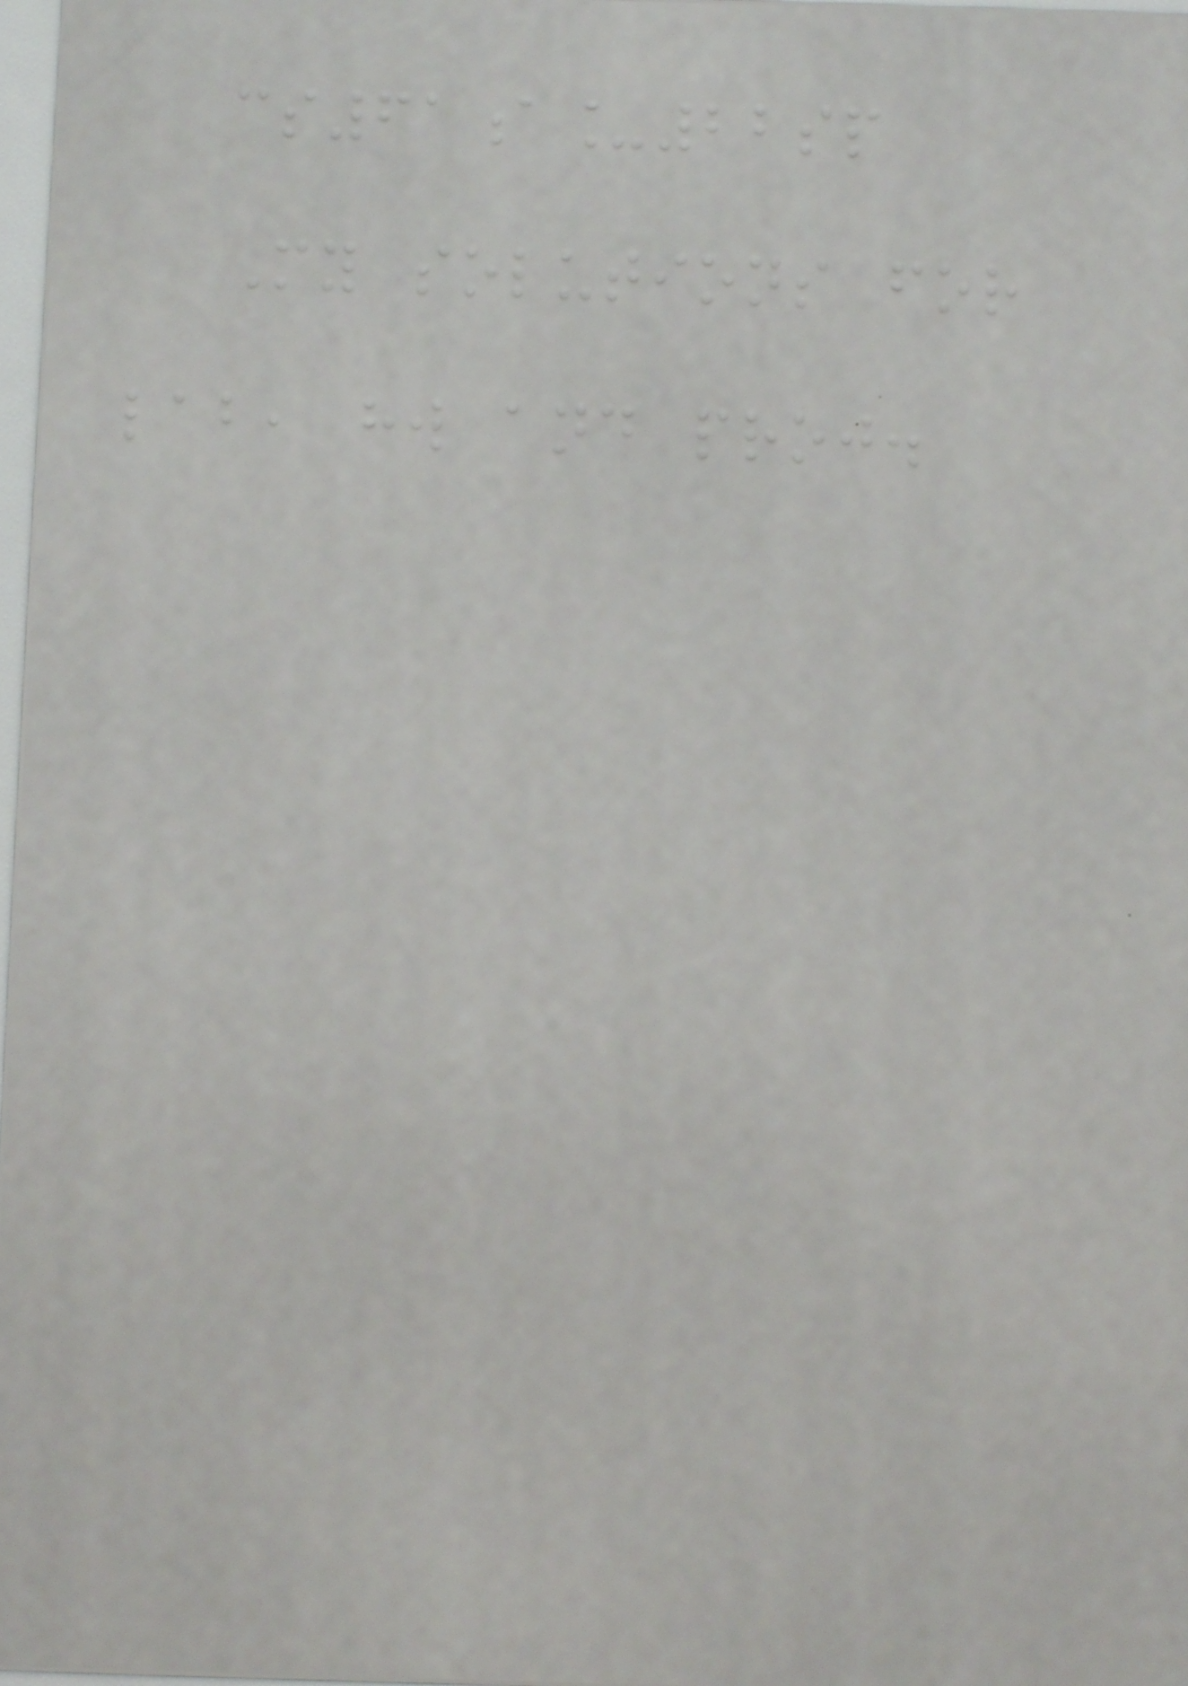cs61a_22sp
My solutions for
lab, hw and proj.
